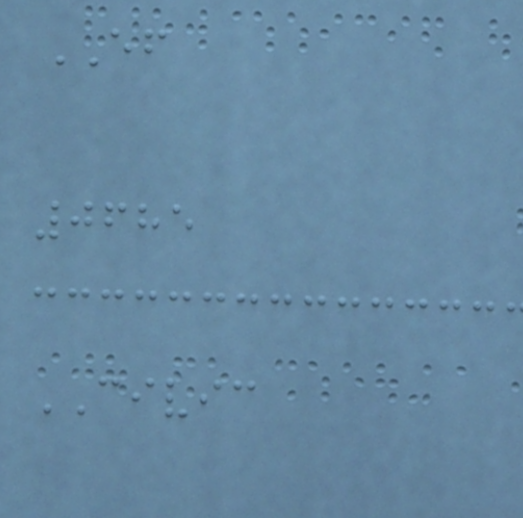EF
0685
CIVIC
